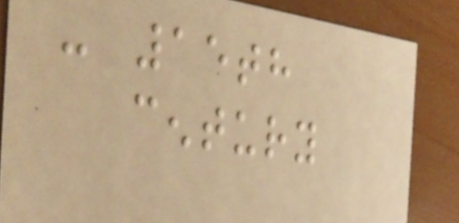- 15th
century
